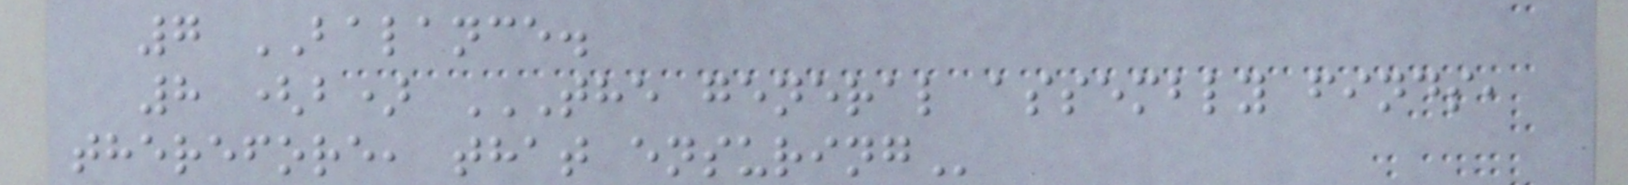7 BALANCE.
8 (b) THE GENERAL ASSEMBLY FINDS,
THEREFORE, THAT ENSURING
